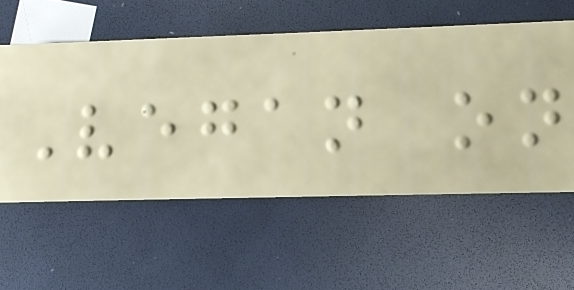Vegan on
